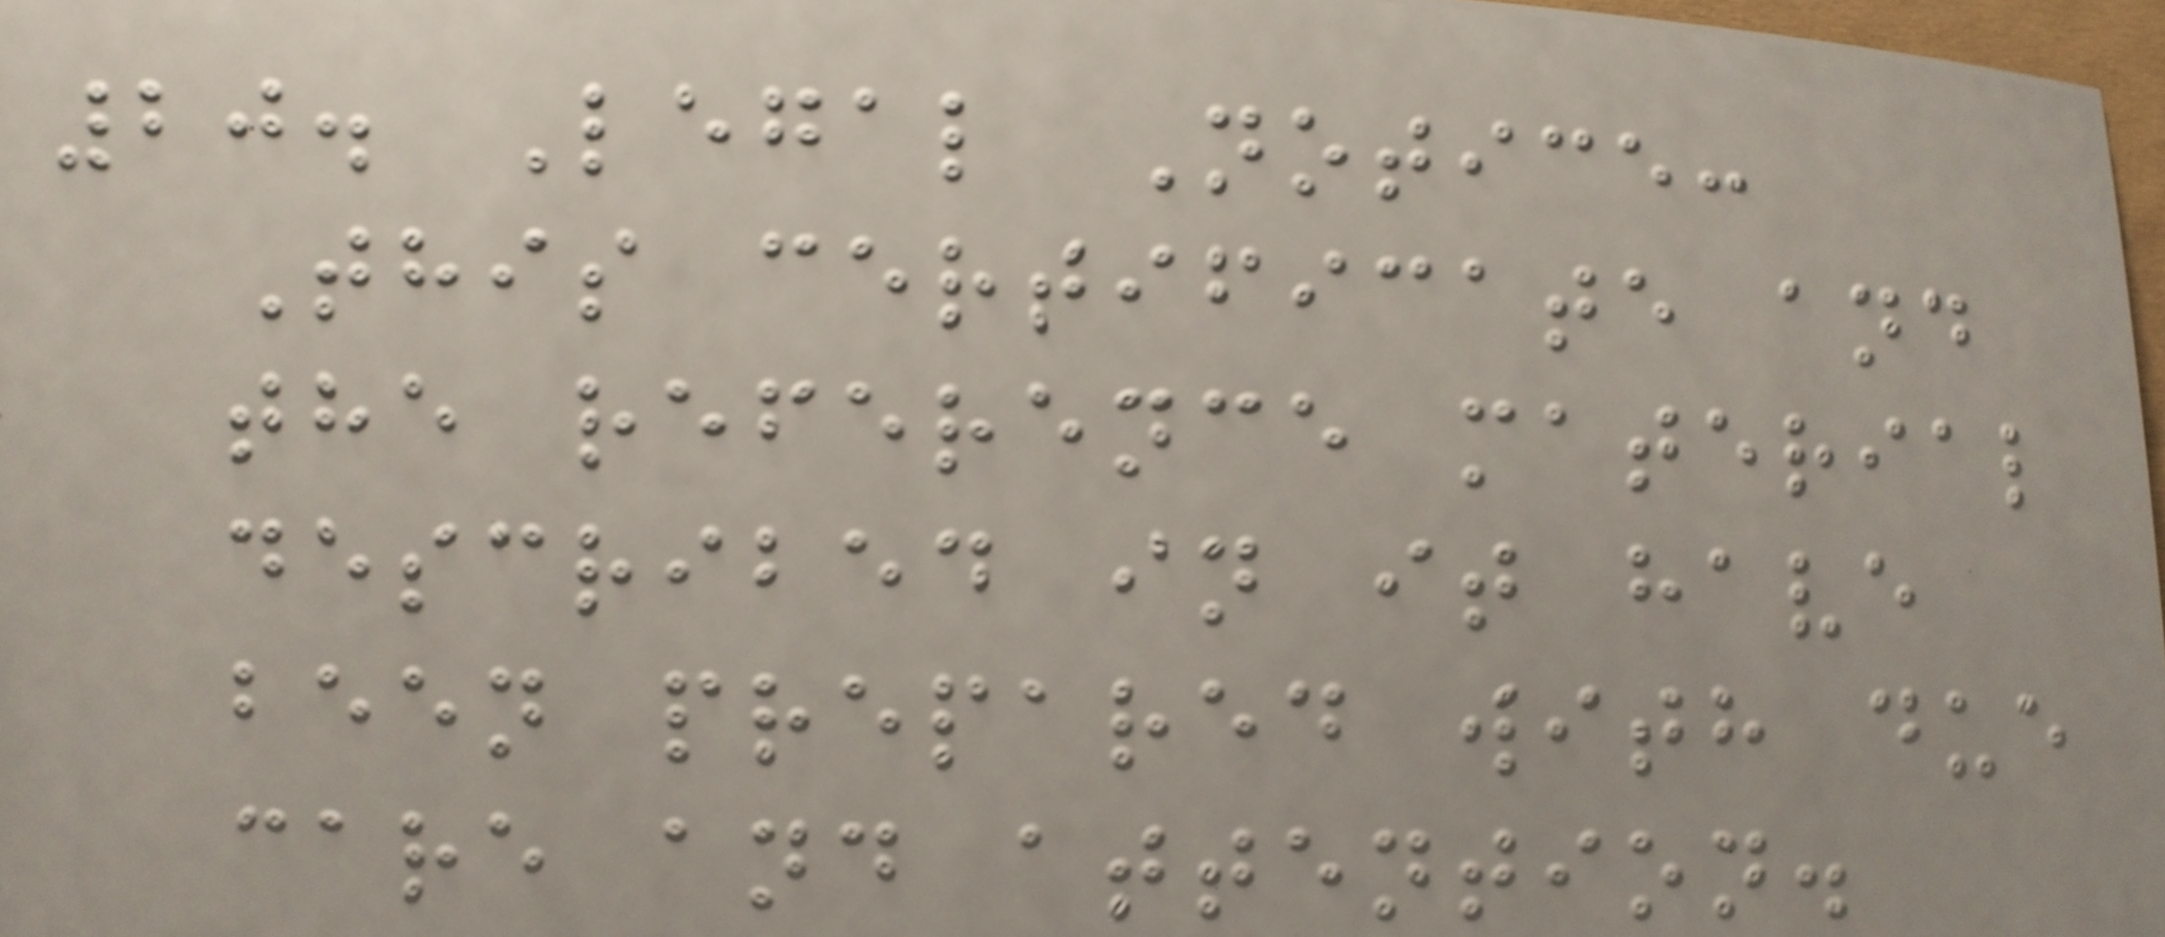20. Legal Notice:
This certificate and
the reference material
described in it have
been prepared with due
care and attention.
